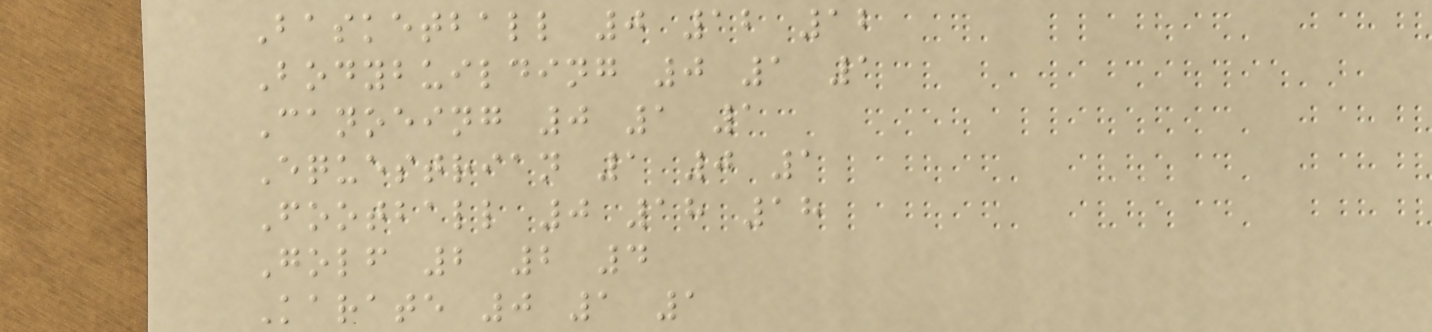Basketball 0 12 12
Bodybuilding 0 1 1
Canoeing 0 1 1
Equestrian 1 0 1
Football 0 18 18
Golf 2 2 4
Karate 0 1 1
